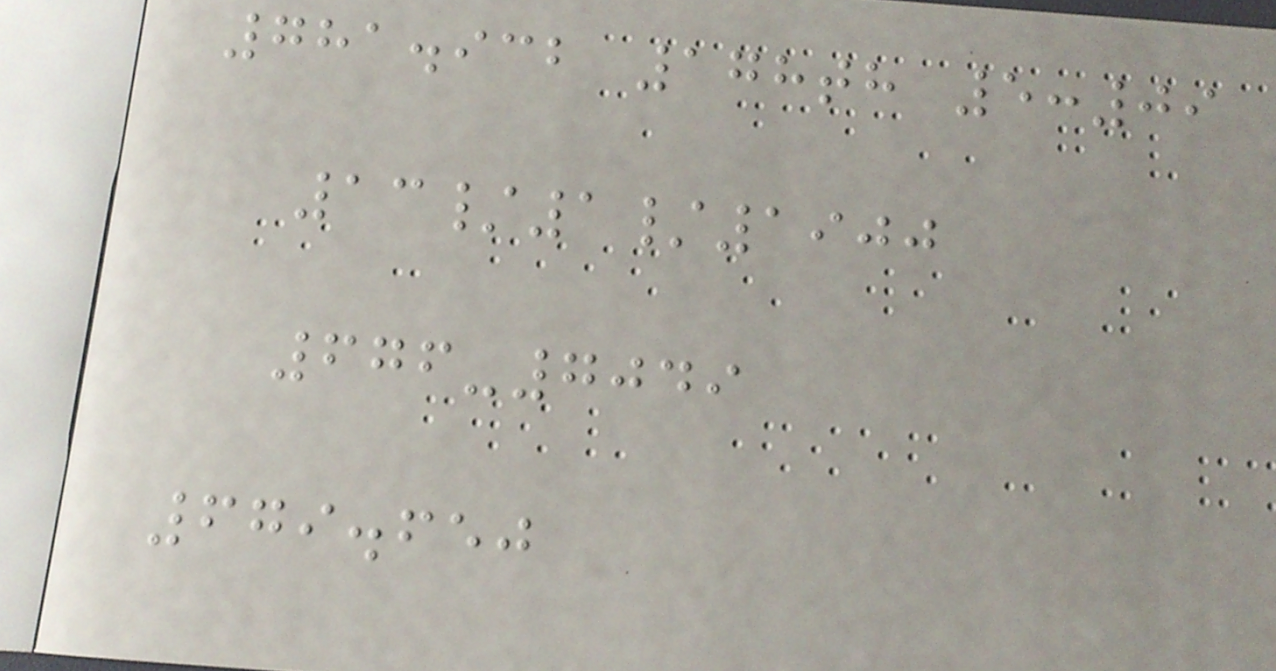781.932 178th 5:09
13/1/1900
676-7049
679.650
